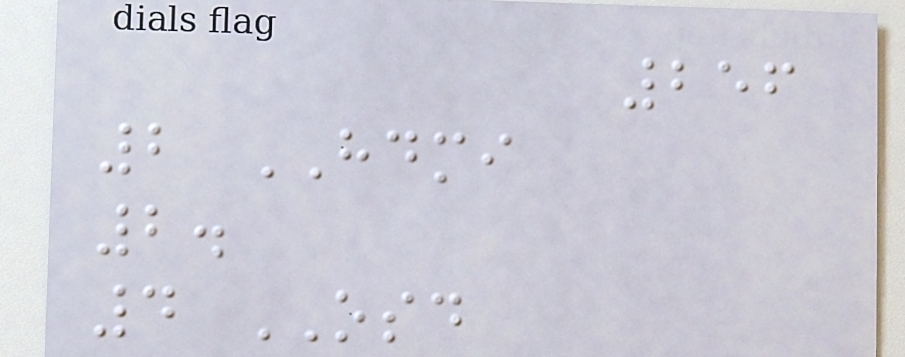256
2 HDMI
2.
4 OSD
